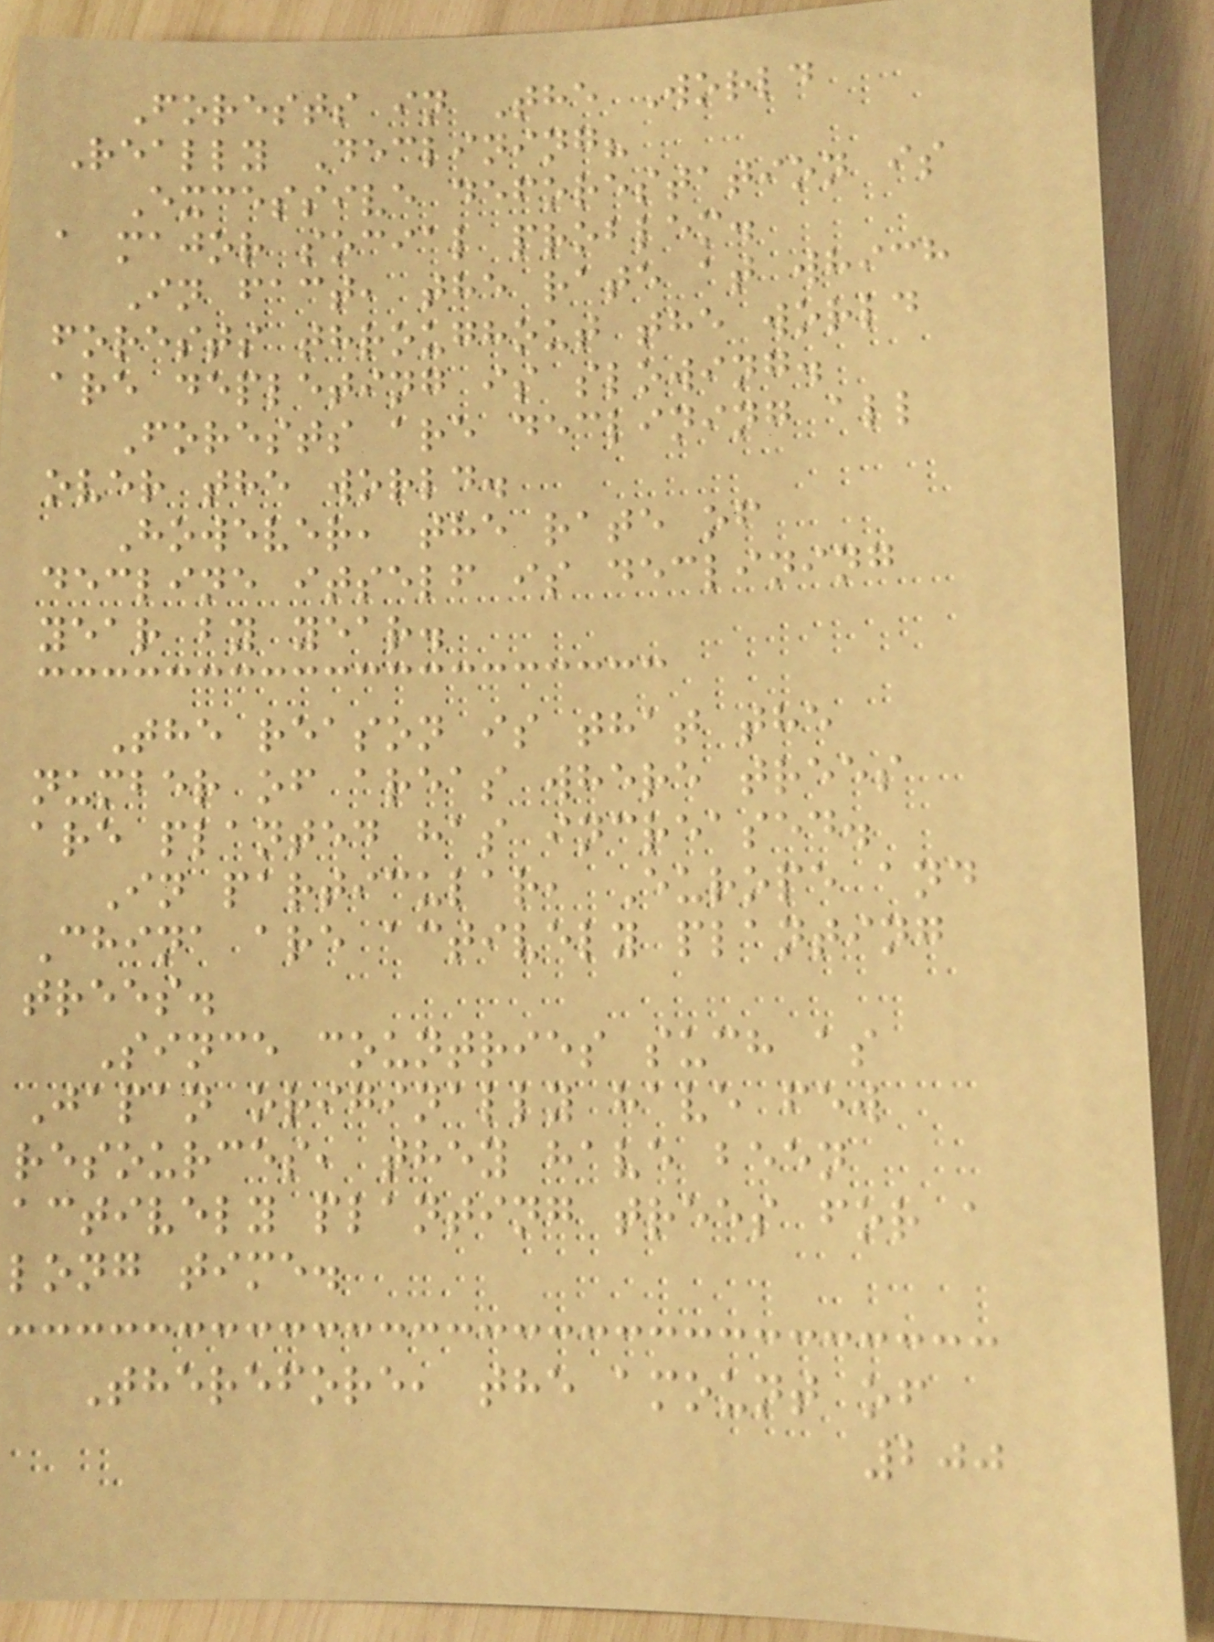Forests in The World
Really Declining?
Excessive deforestation is
a major social problem.
In fact, the rate at which
forests throughout the world
are depleting is slowing.
Forests are declining all
over the world.
However, the rate of
decline itself is declining
year by year.
The reason is that the
number of areas where trees
are planted has increased.
In particular, Europe and
China are actively planting
trees.
Since countries such as
Japan originally have few
resources, they have been
actively planting trees for a
long time.
Therefore, the amount of
200
